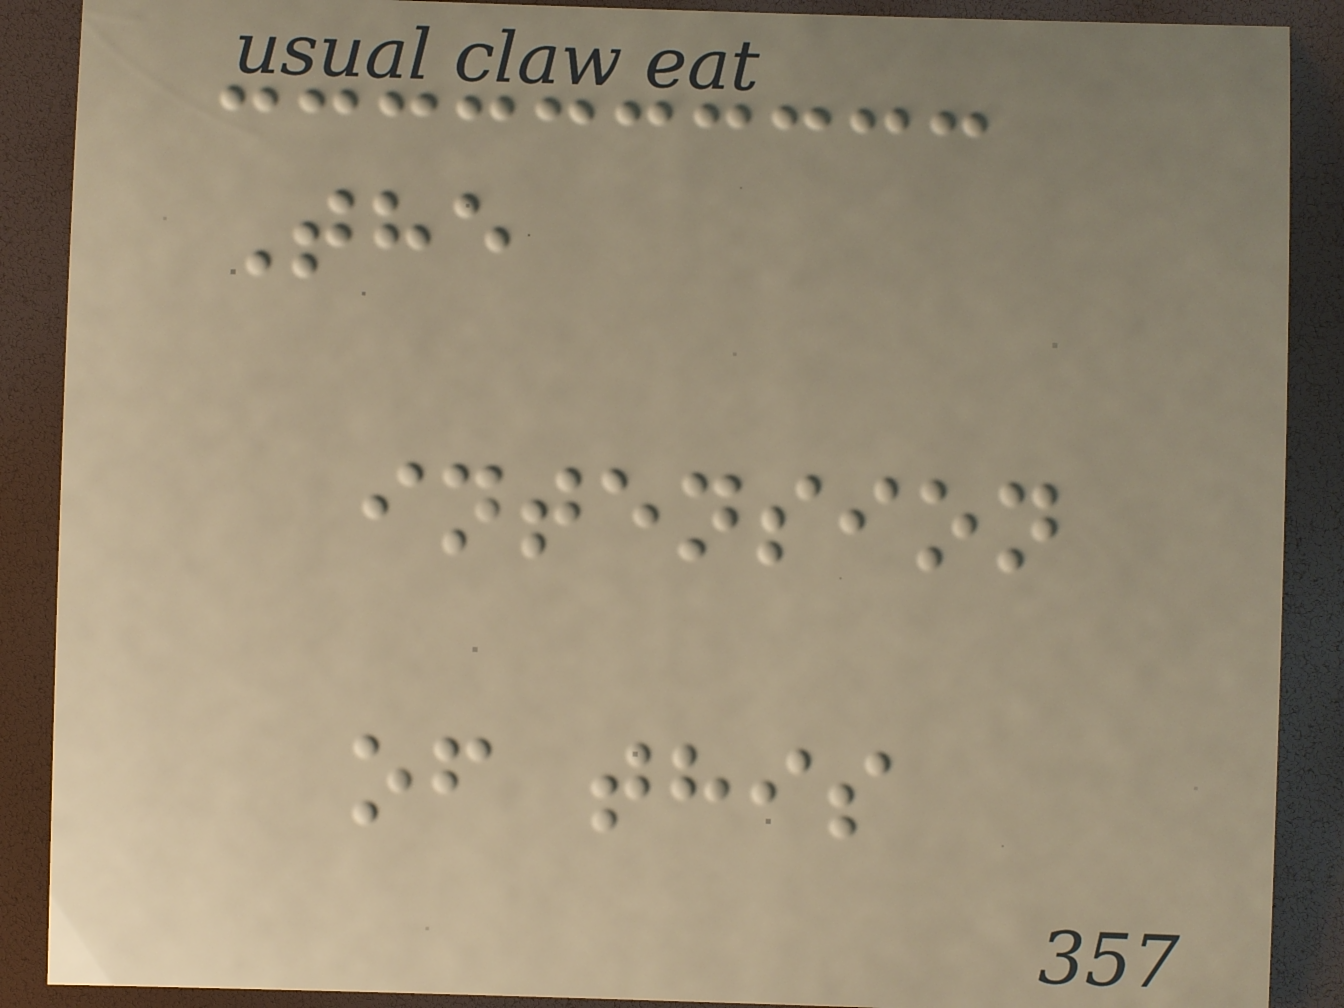The
intension
of this
